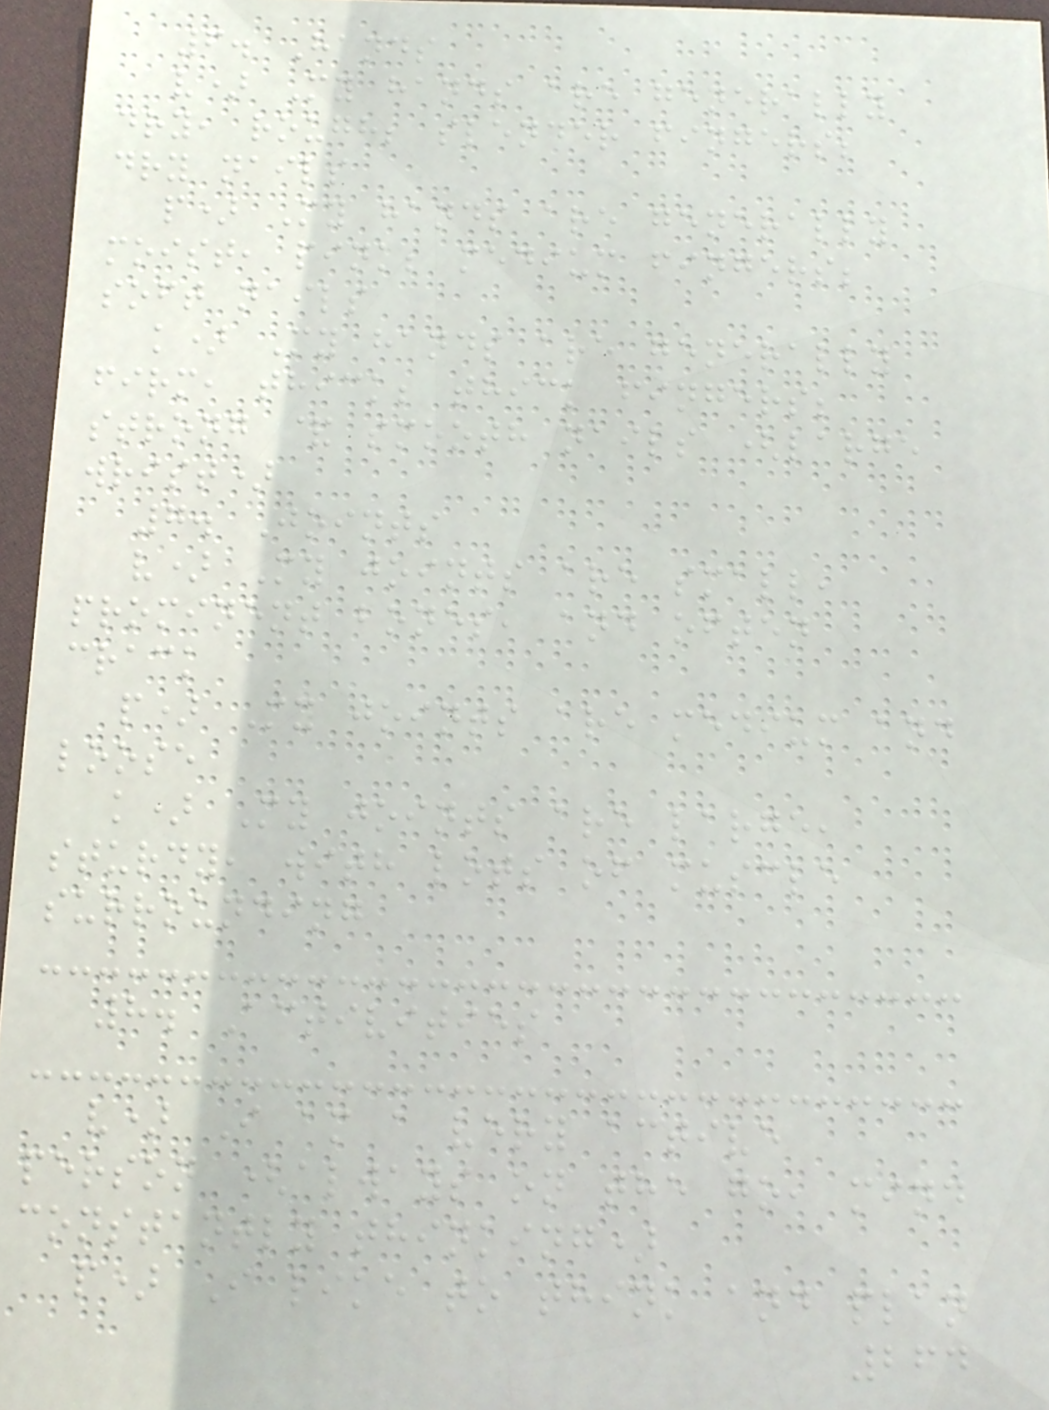6. Hands
v) My hands are generally
dry, rough; slender fingers;
dry nails
p) My hands are generally
moist, pink; medium fingers;
soft nails
k) My hands are generally
firm, thick; thick fingers;
strong & smooth nails (large
wrist)
7. Joints
v) My joints are small,
prominent bones, and often
crack
p) My joints are medium and
loose
k) My joints are large,
sturdy, with lots of muscle
surrounding
8. Activities
v) I am a very active
person (always on the go, mind
constantly thinking)
p) I like to think and plan
264
